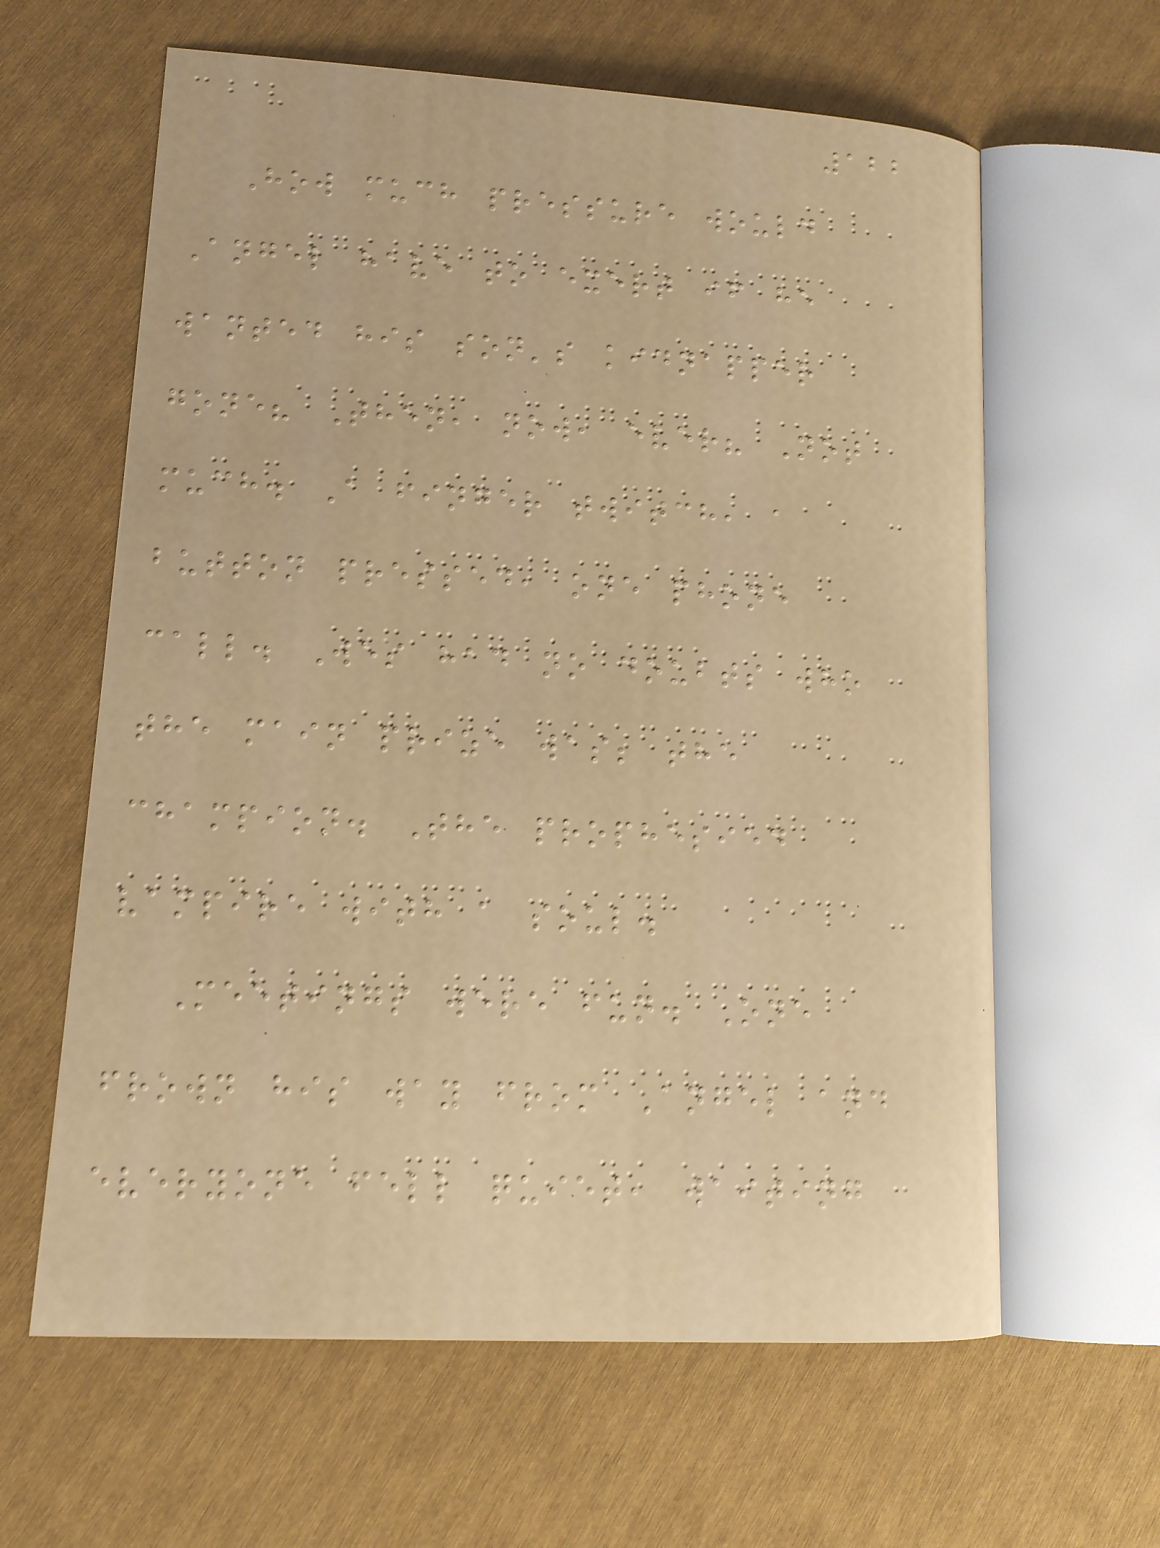122
How much pressure would
Angel have to exert if he
wanted his son's kidnapper
gone? Then, now, ever? Not
much. A finger twitch, a
button pressed, one phone
call. Wes had no doubts who
the main prize was; the
champion. The prophesied
vampire with a soul.
Meetings were fun. One
frown his way from Angel and
everyone fell quiet, waiting
